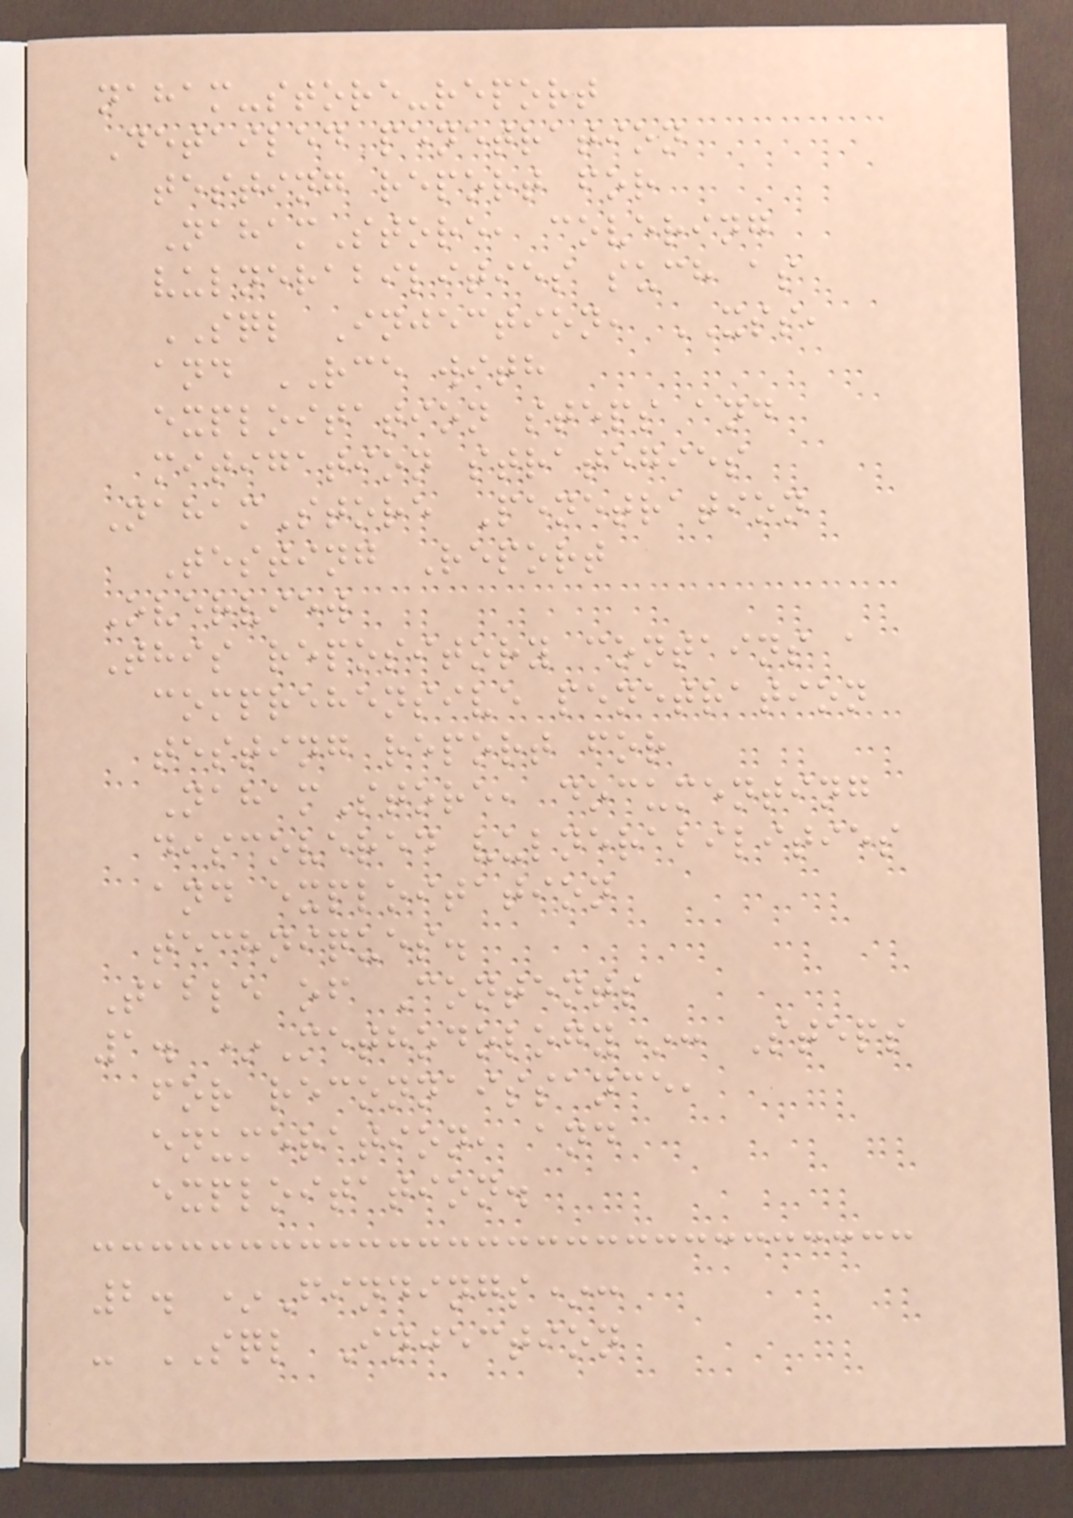naham-store-report
Detailed penetration
testing report for
NahamStore, covering
vulnerabilities such as
SQL Injection, XSS,
and RCE with
exploitation steps and
mitigation strategies
NahamStore Penetration
Testing Report
Overview
This repository contains a
comprehensive penetration
testing report for
NahamStore, documenting
discovered vulnerabilities
and exploitation
techniques.
Table of Contents
1. *Methodology*: Steps
for reconnaissance,
enumeration, and
exploitation.
2. *Findings*:
- SQL Injection
